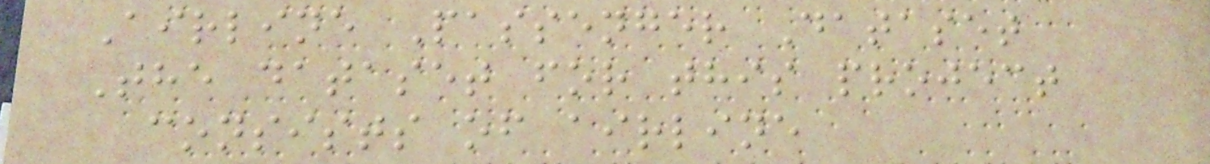Airline Passenger Dataset
The dataset for this project
consists of airline
